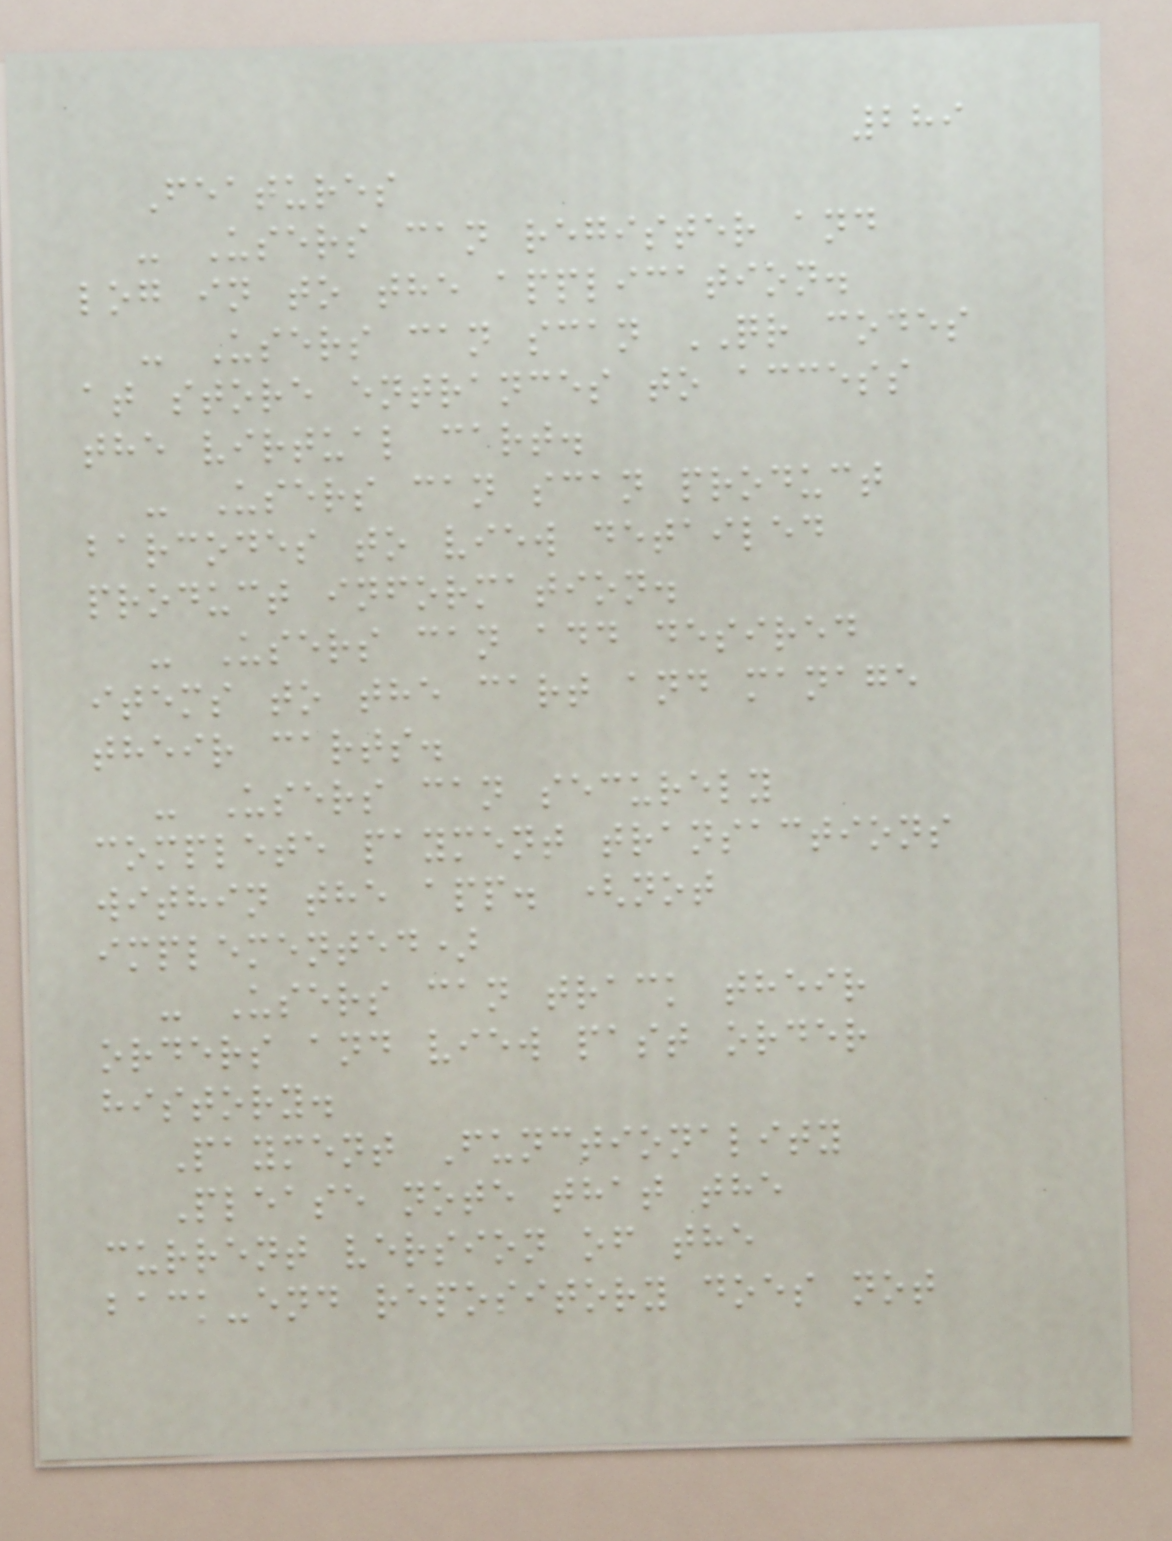289
Features
- Users can register and
log in to the application.
- Users can scan QR codes
at store entrances to access
the virtual cart.
- Users can scan product
barcodes to view detailed
product information.
- Users can add desired
items to the cart and manage
their carts.
- Users can securely
complete payment transactions
within the app. (not
implemented)
- Users can track their
orders and view past order
history.
Payment Functionality
Please note that the
current version of the
back-end repository does not
